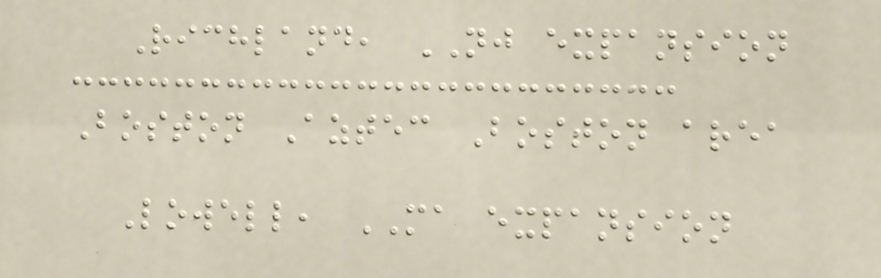Richland, NJ expansion
Boston Aztec Boston area
Lowell, MA expansion
